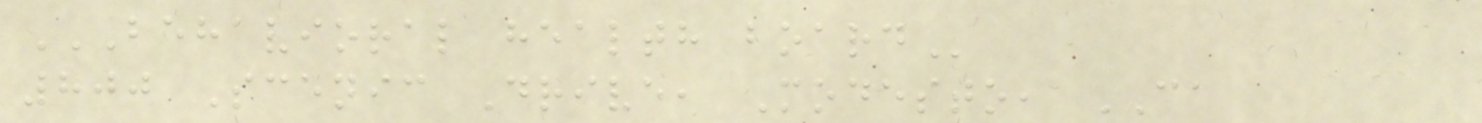BEHAVIORAL HEALTH BOARD
800 Scenic Drive, Modesto, CA
